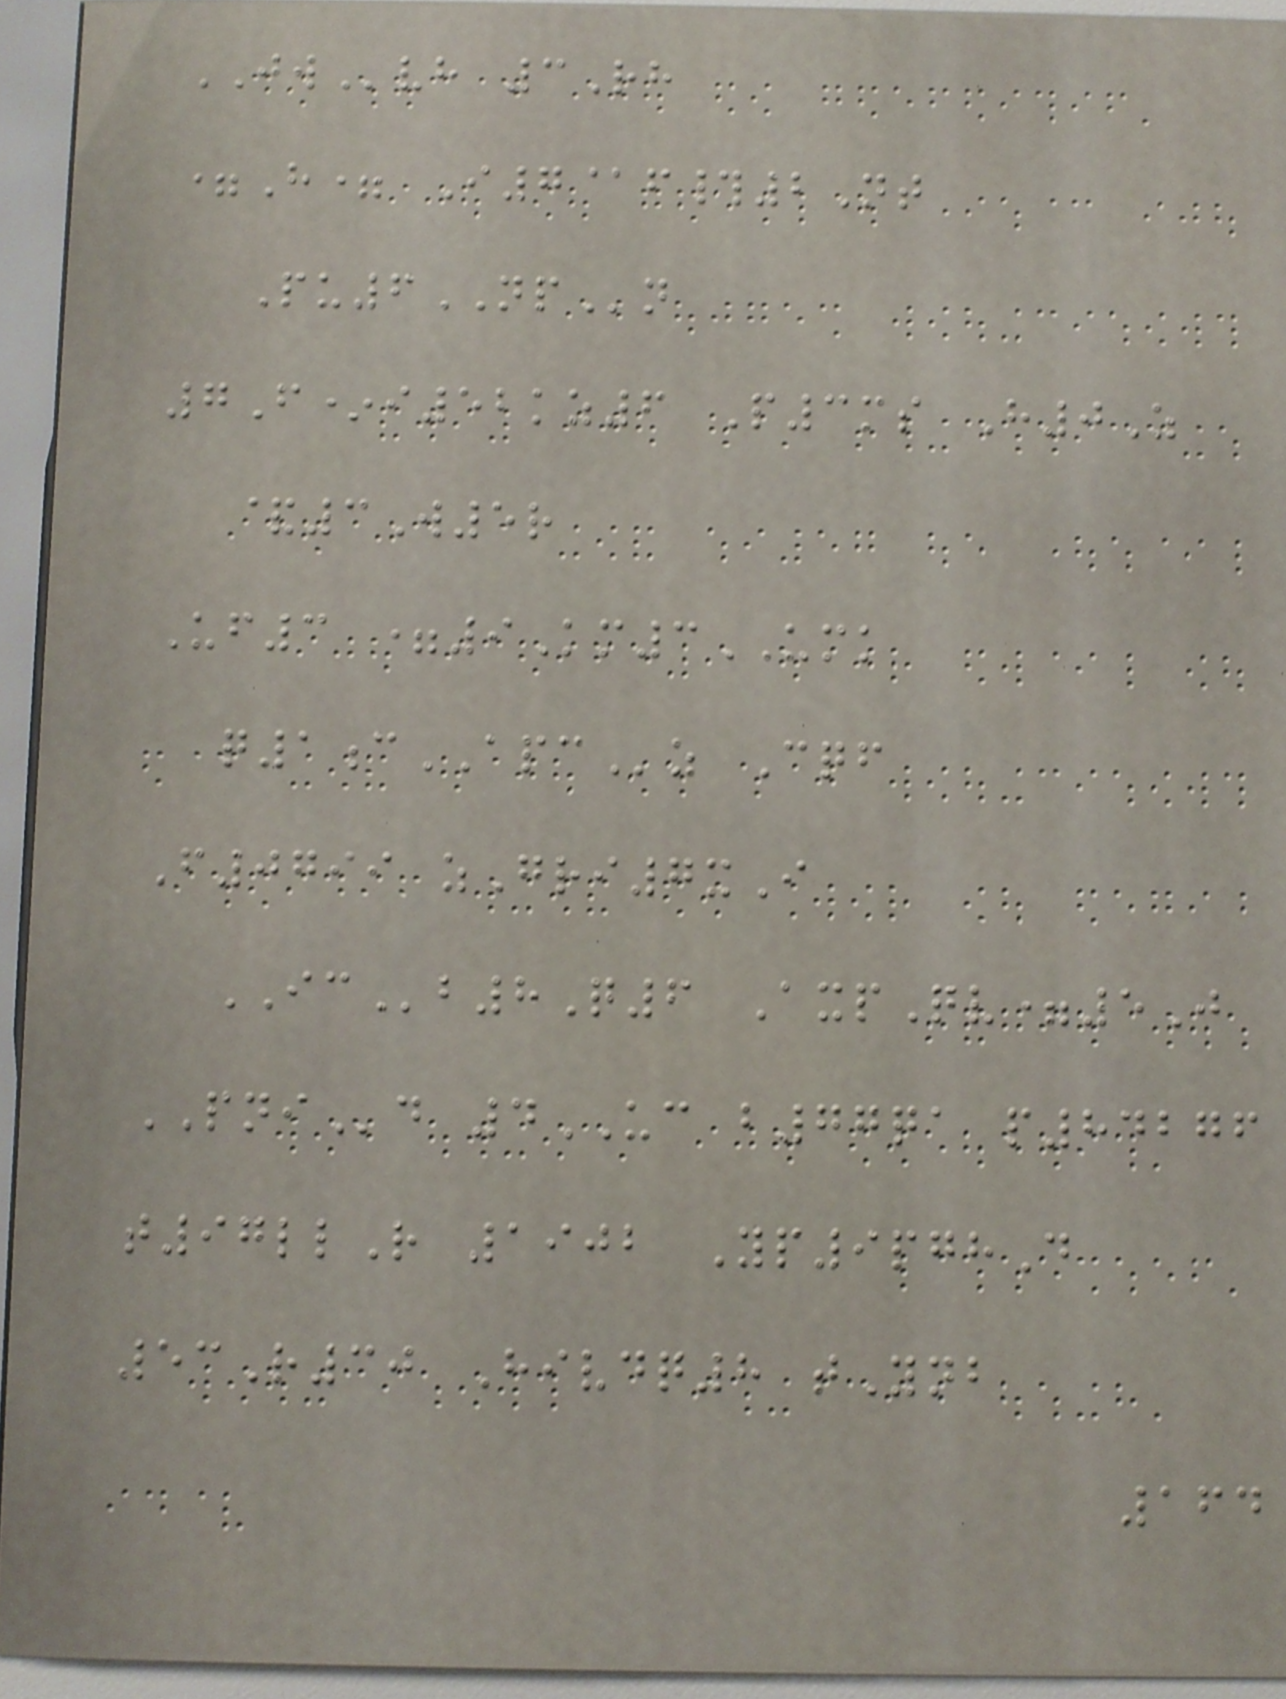JWvh 3Rh
=H= I7@f#2Nt
Pu6NPn
7F*i52kz6 P3ms H0Z
&3W5r
Uf3 =9Km3UMK
q1cAPCz Cqf
F0799 zGri7xI
ICb8Q6 AxpQv=5J
PNId 4UC b77qa p84276
t97llR 1902 Yp9pghD
53R30 Hivdq8 tYnb
164
